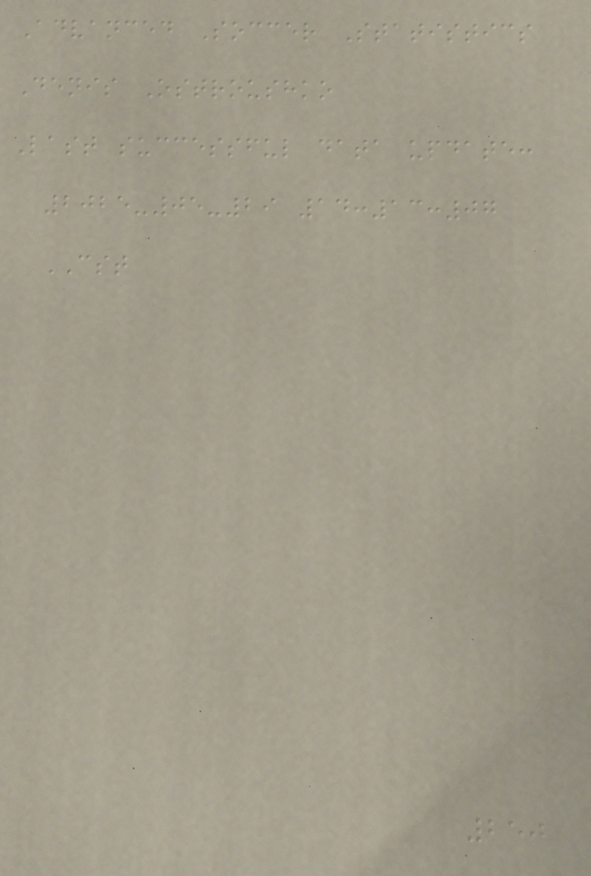Advanced Soccer Statistics
Denis Ostroushko
Last successful data update:
2025-05-29 14:13:07
CST
250
